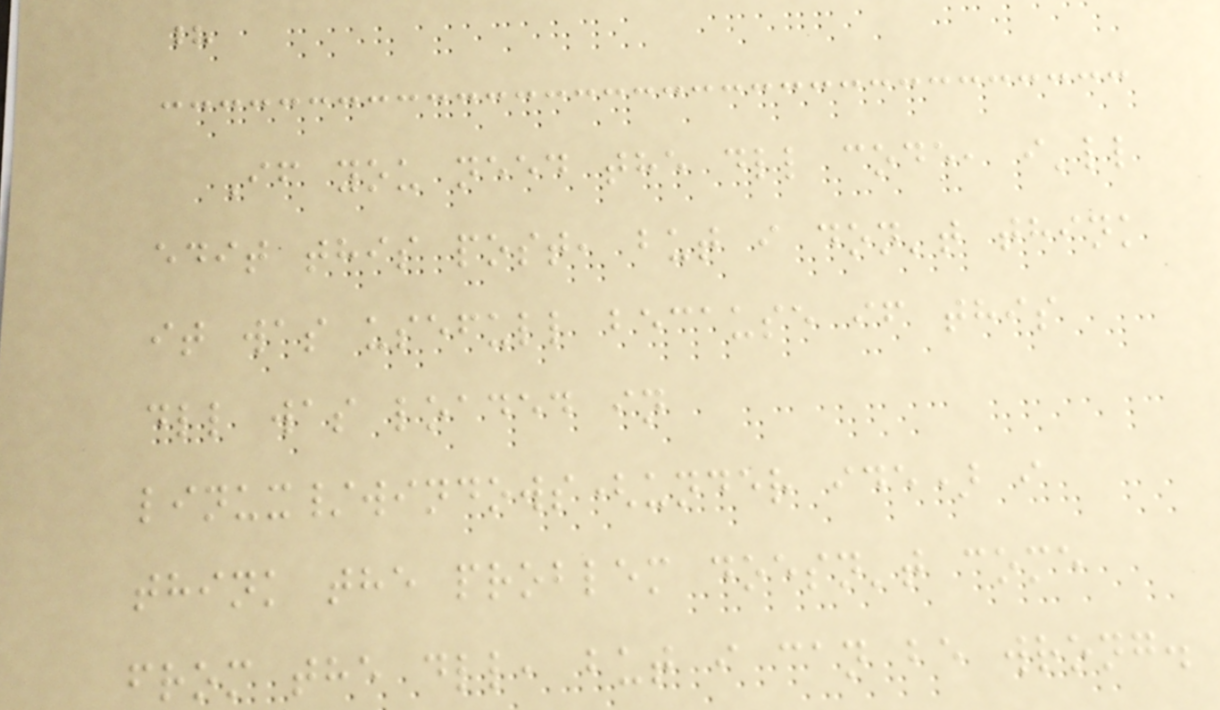?
If you need the dll code, i'll
edit this post, but i don't think
it was usefull because if this
dll was loaded in
linux/windows(under ide) i
think the problem doesn't come
from the dll, but i can be wrong.
